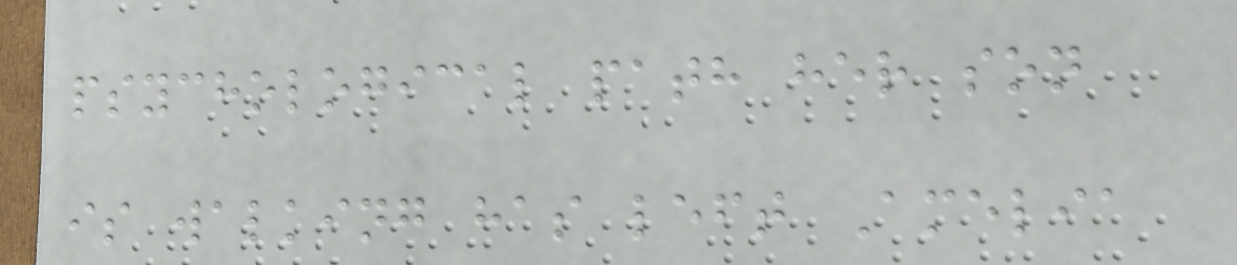psychological path her son
is walking has left Amelia
